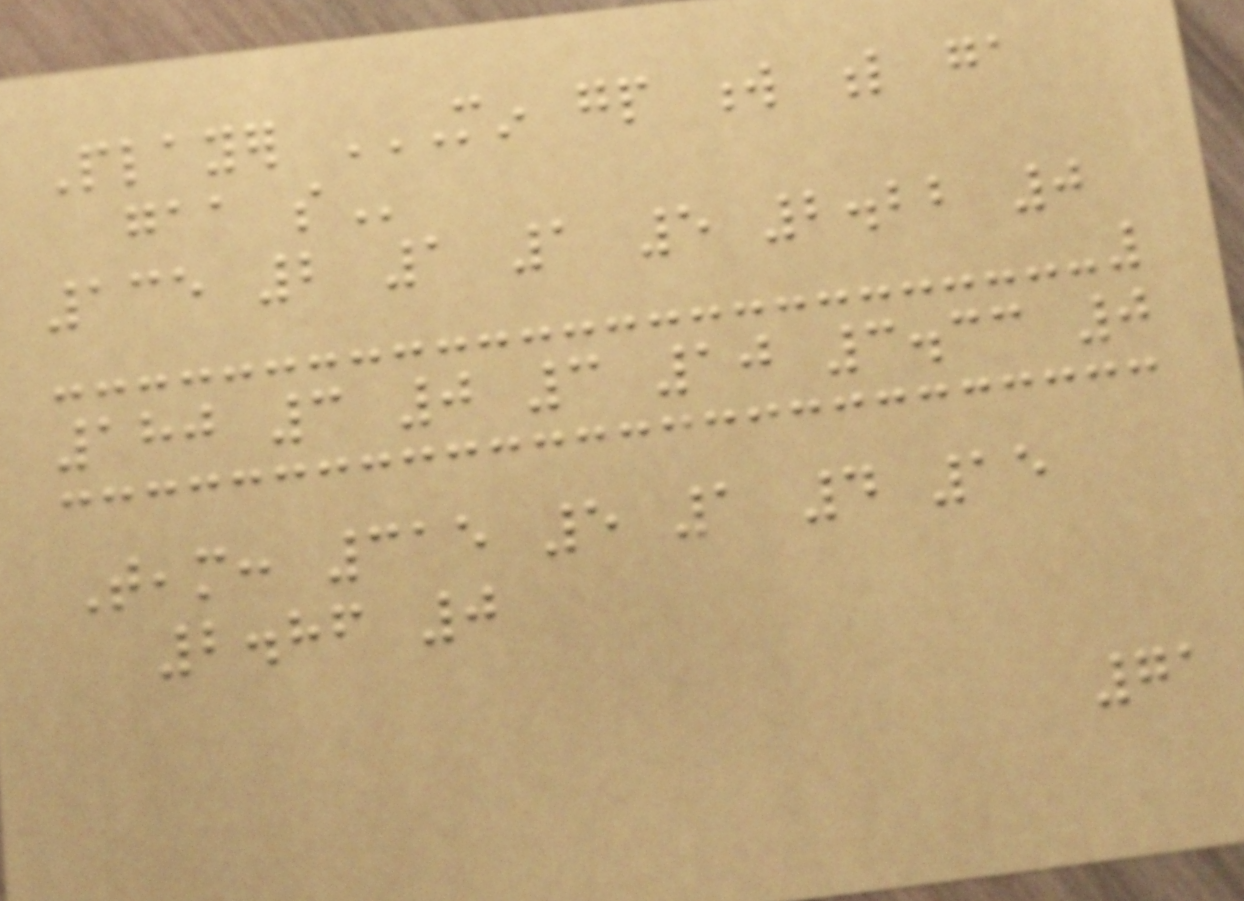Player MIN GP W L GA
GAA SO
135 2 1 1 5 2.22 0
180 3 0 3 10 3.33 0
Team: 315 5 1 4 15
2.86 0
71
